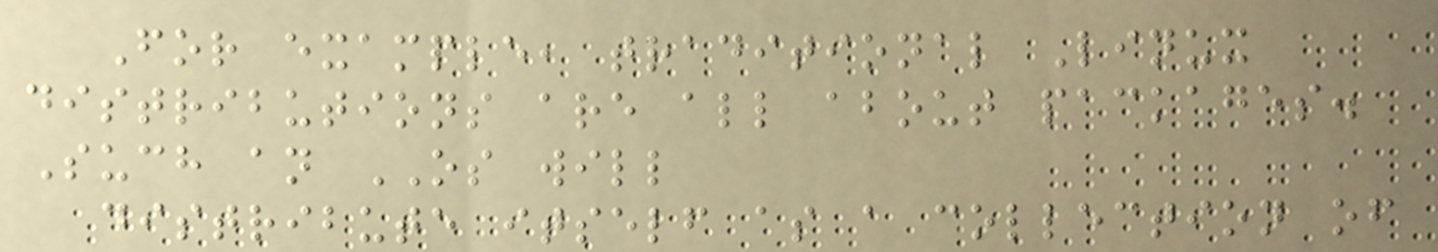For example, traditional Linux
distributions are all about packages.
Such an OS will
distribute itself as a collection of
